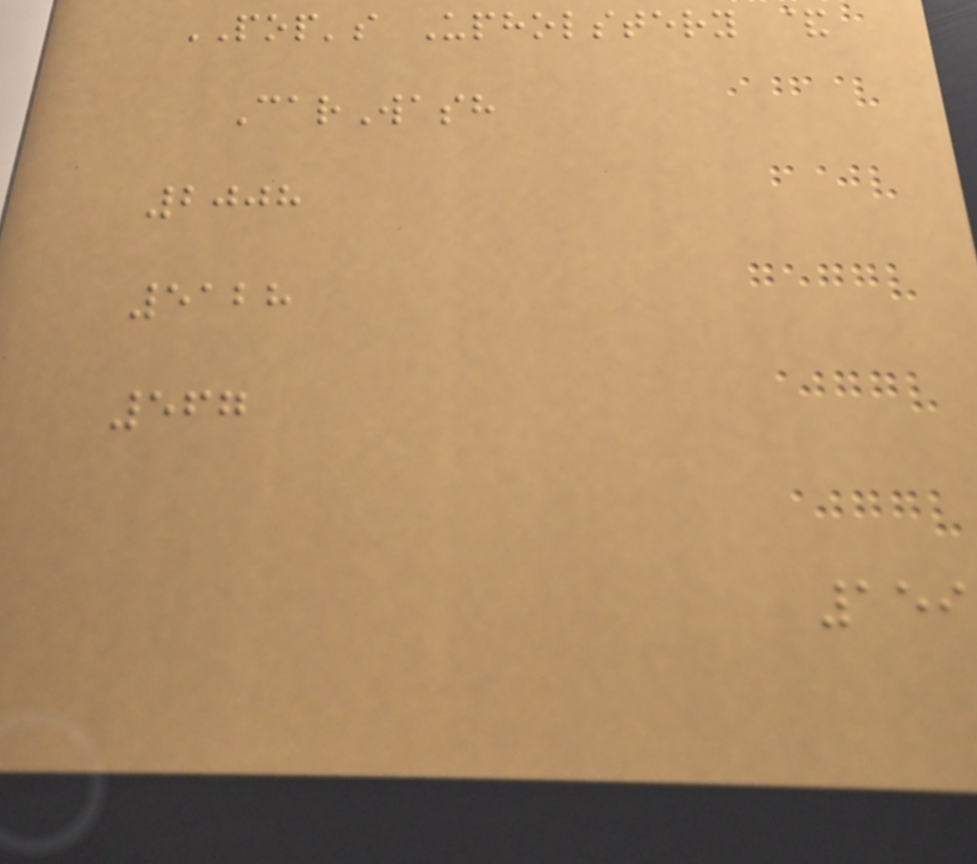POP's Upholstery &
CarWash
2008
5128
567
159
